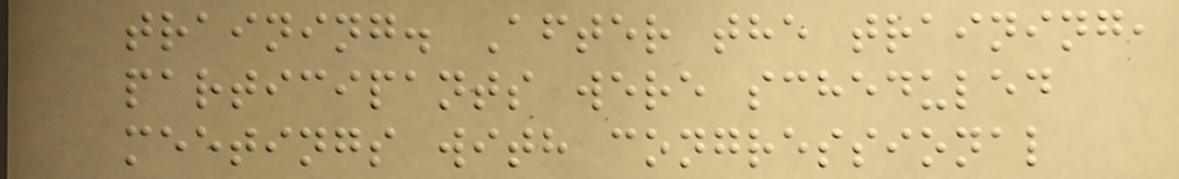training. After the training,
participants were scheduled
meetings with congressional
